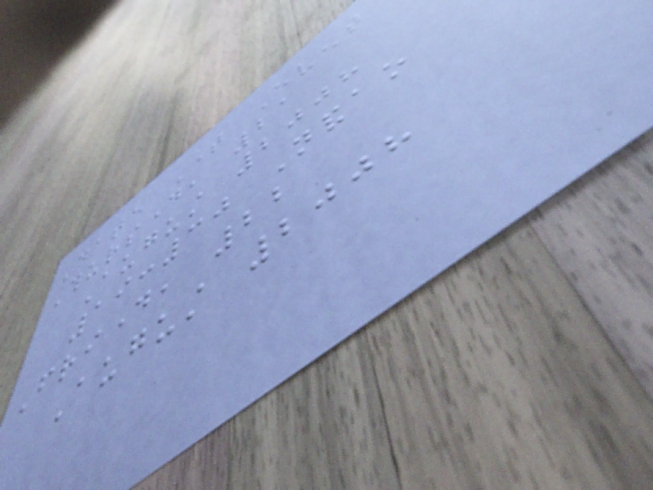Date Time Event
Thursday, 21
August 2008
19:30 Nandao
Friday, 22
August 2008
